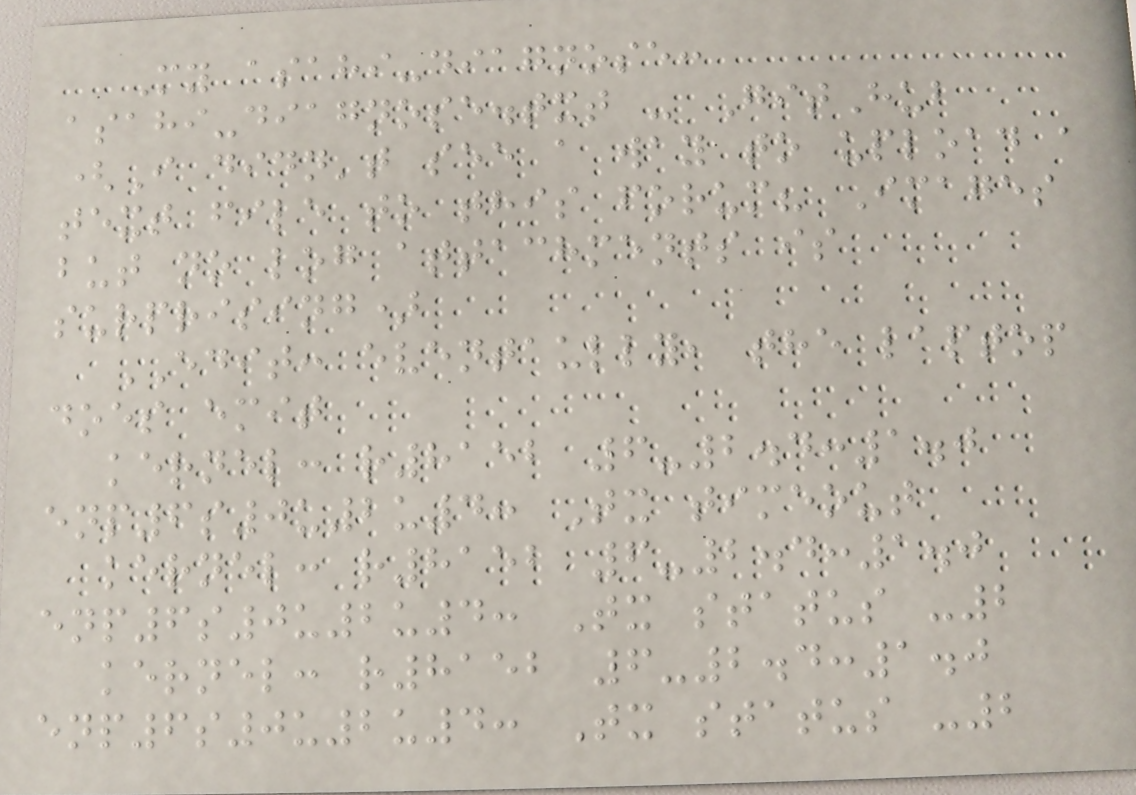My asahi-diagnose:
asahi-diagnose.txt - GitHub
(I didn't see a way to upload a
text file to this forum? Images
but no log attachments is
surprising)
EDIT: eventaully, the laptop
does emit
kernel: r8152 6-2.4:1.0
enp6s0u2u4: Tx timeout
kernel: r8152 6-2.4:1.0
enp6s0u2u4: Tx status -2
kernel: r8152 6-2.4:1.0
enp6s0u2u4: Tx status -2
